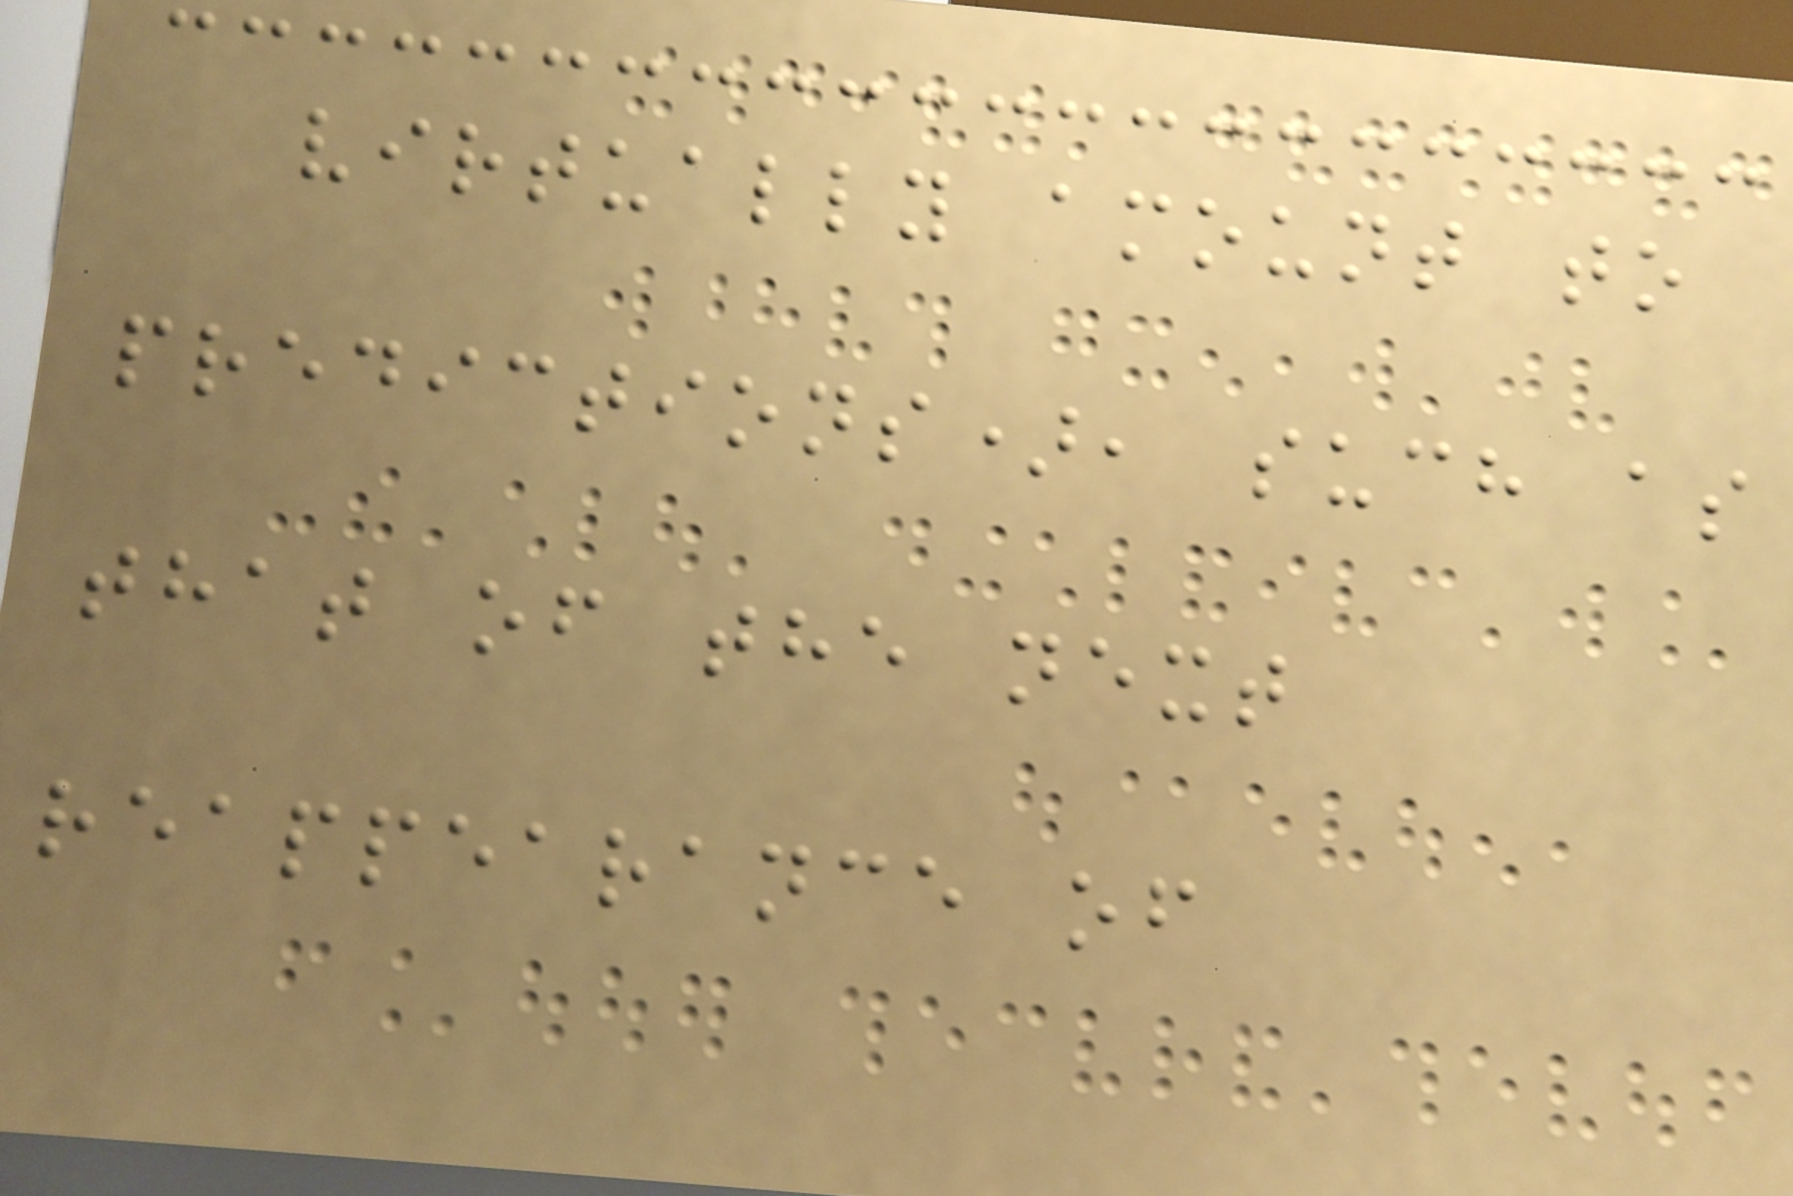virtually amount to
predictions), such as
that of the next
reappearance of
